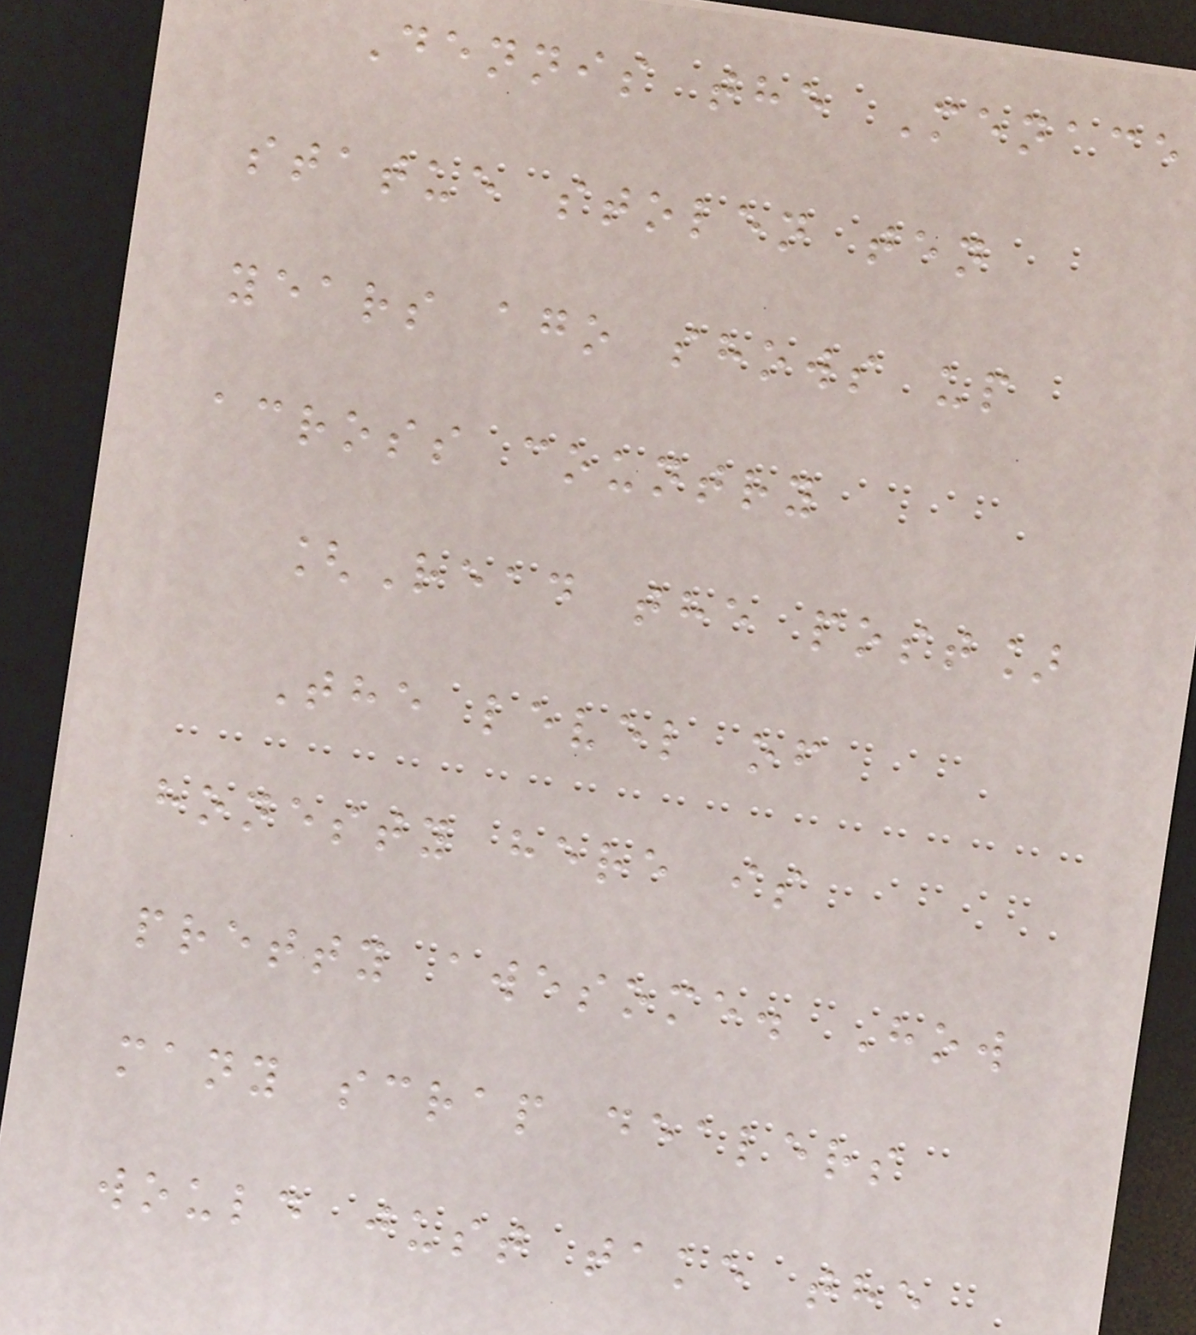Dennis the Menace
statue stolen ten
years ago shows up
across country
[Read the post]
The level of
honesty here is
pretty awesome. How
many scrap dealers
would just take the
